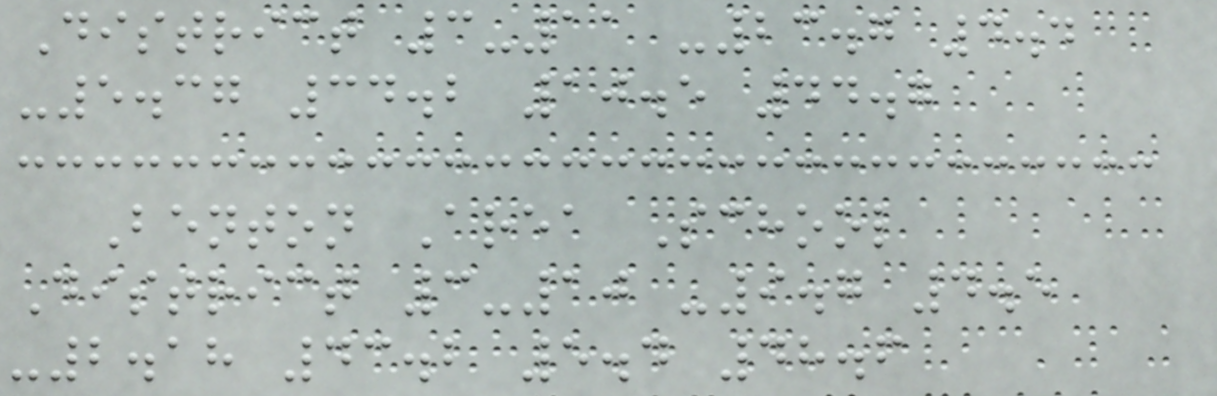District 3-11 -23.7 4.4
-5.37 34.2 10.5 44.7
Benton Area School
District 3-10 -9.7 4.5
-2.18 43.2 5.4 48.6
